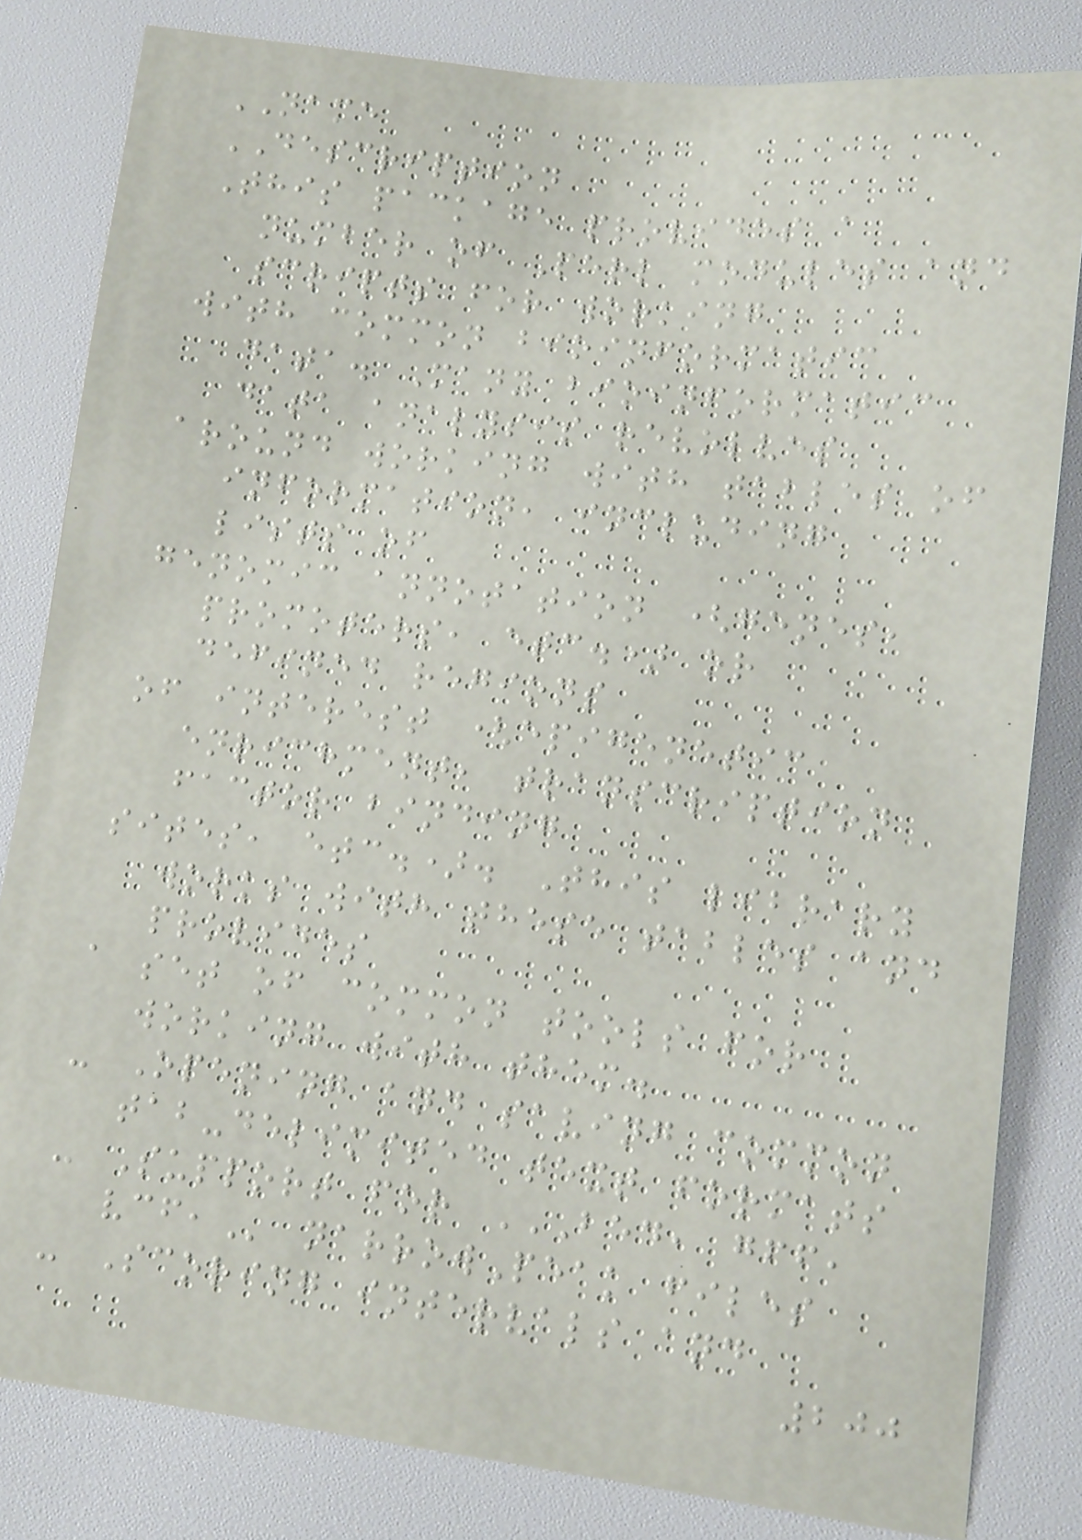NAME
DESCRIPTION
This package provides a
number of Perl modules and
scripts for working
with common bioinformatic
data. Many bioinformatic
data analysis revolves
around working with tables of
information, including
lists of
genomic annotation (genes,
promoters, etc.) or
defined regions
of interest (epigenetic
enrichment, transcription
factor binding
sites, etc.). This library
works with these tables and
provides
a set of common tools for
working with them.
- Opening and saving common
tab-delimited text formats
- Support for BED, GFF,
VCF, narrowPeak files
- Scoring intervals and
200
